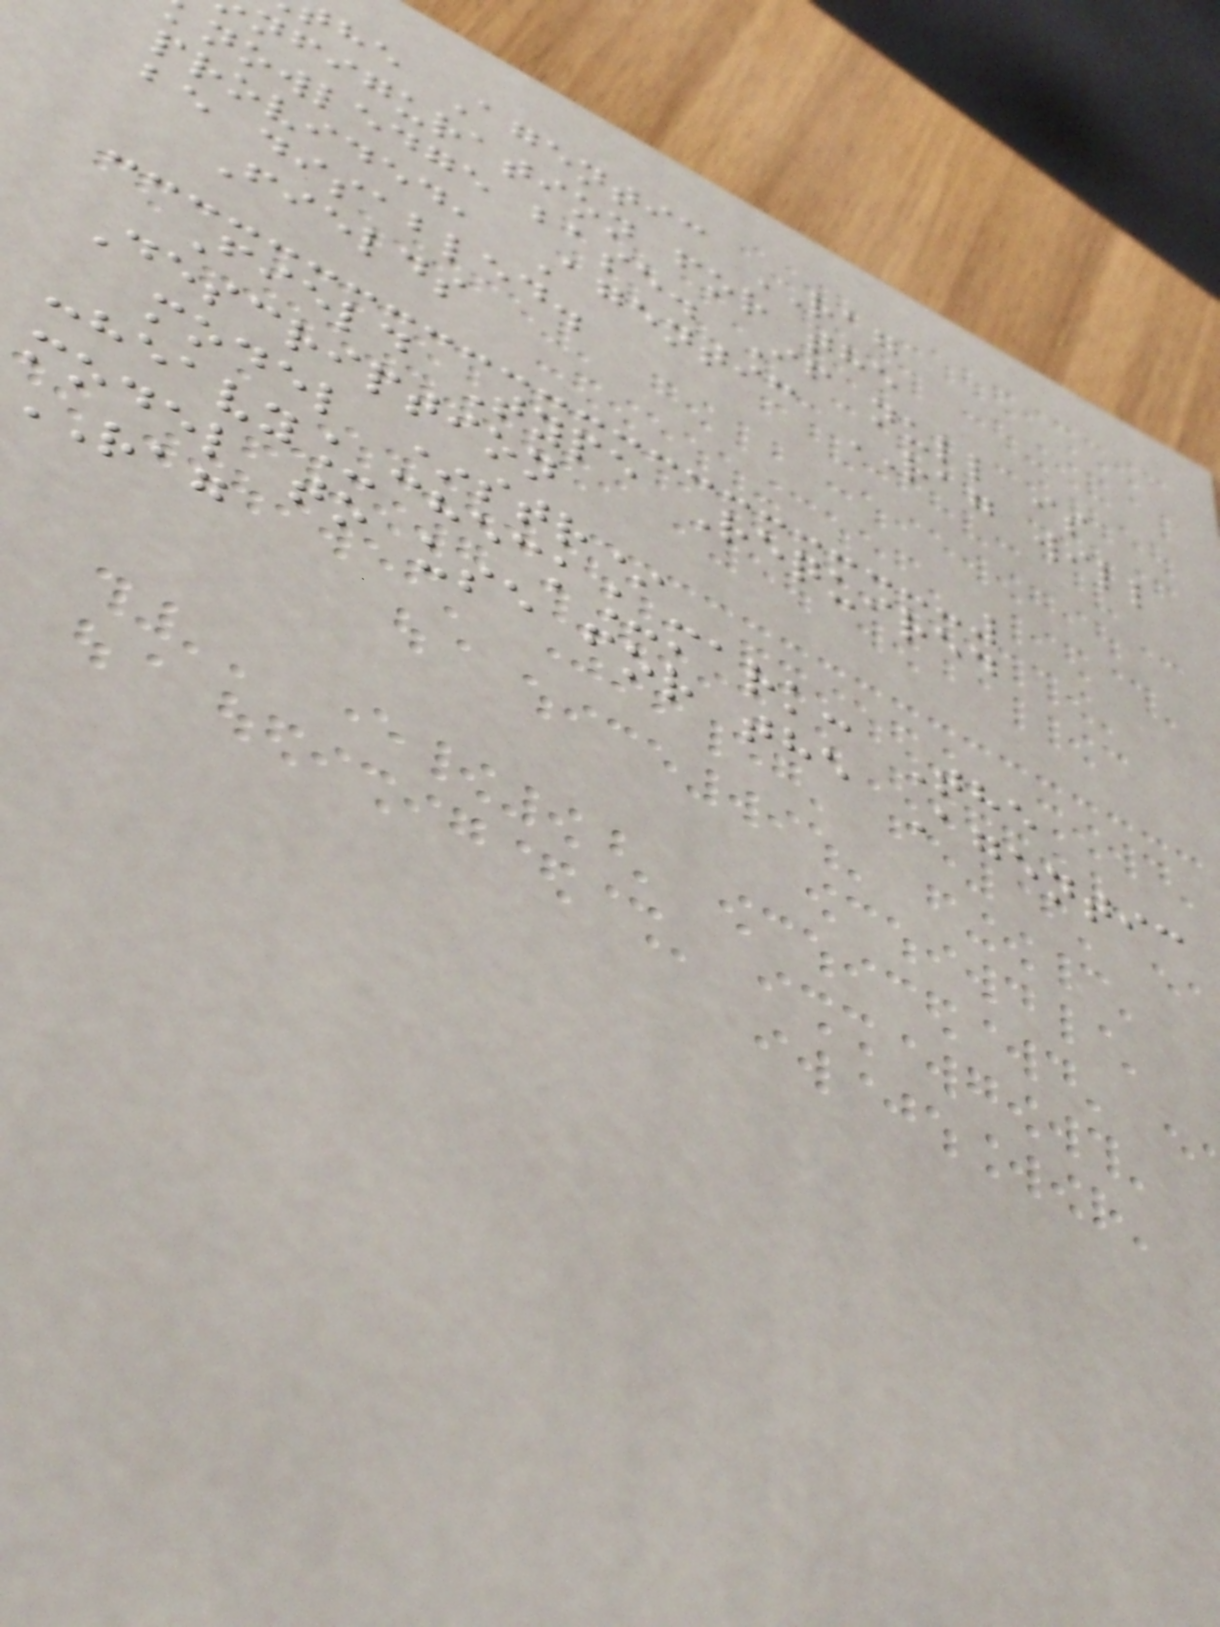he Agentic RAG
nfiguration for the
nowledge base. If null is
provided, Agentic RAG will
be disabled.
Fields
Field Type Required
Description
model *str*
:heavy_check_mark: The
model to use for the Agentic
RAG
